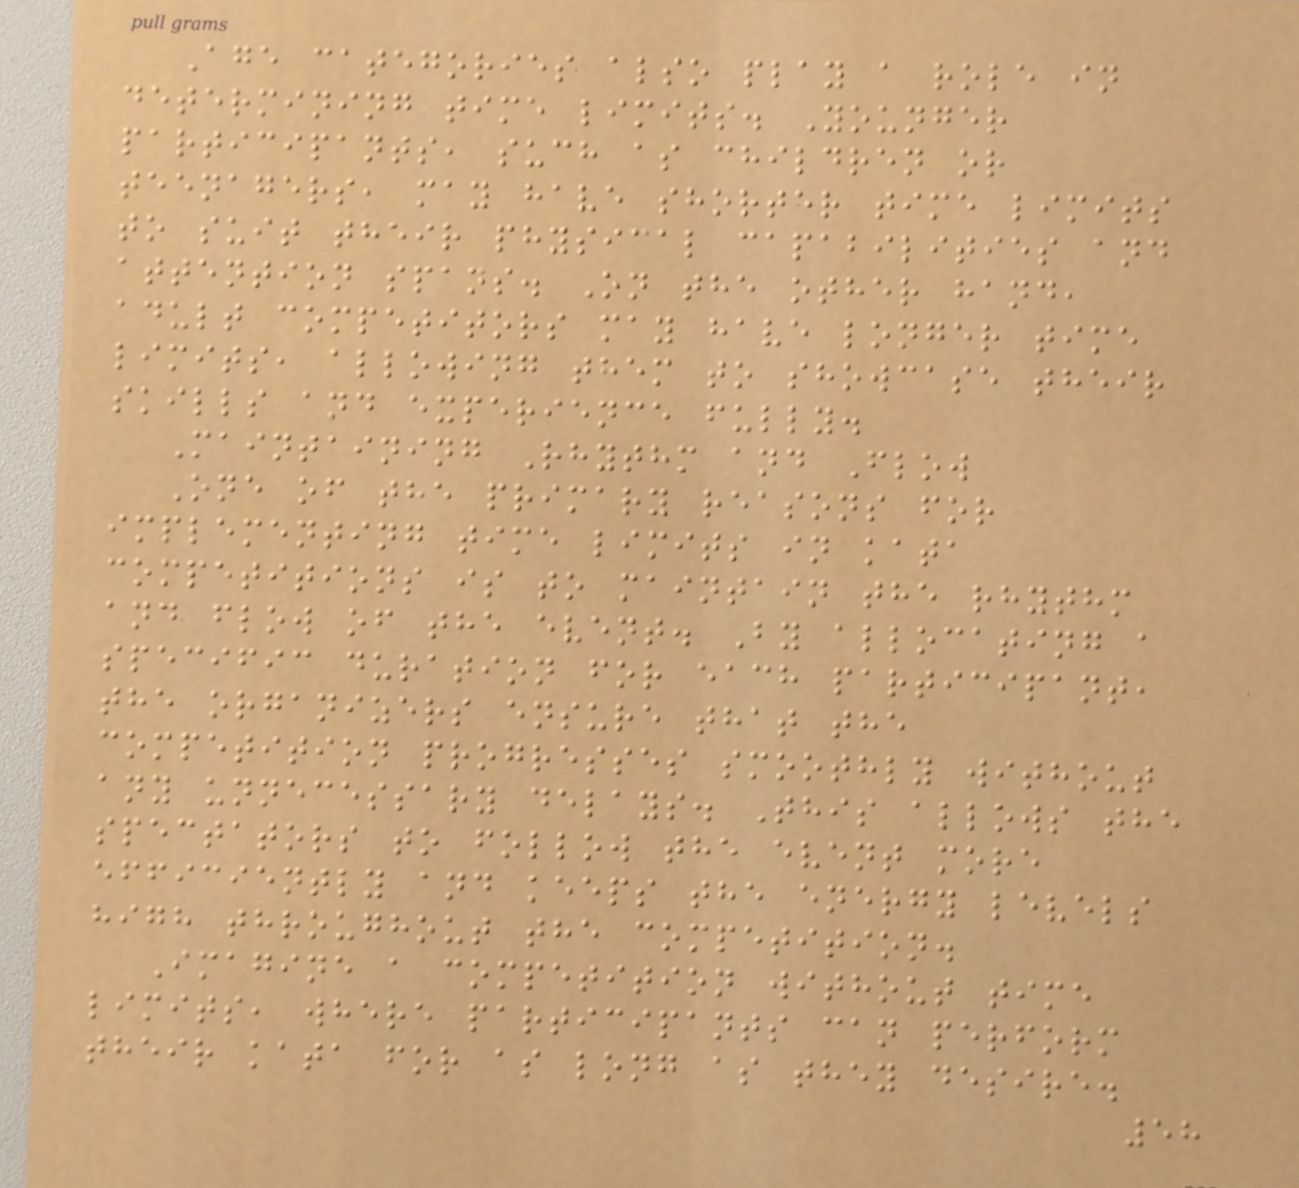Age categories also play a role in
determining time limits. Younger
participants, such as children or
teenagers, may have shorter time limits
to suit their physical capabilities and
attention spans. On the other hand,
adult competitors may have longer time
limits, allowing them to showcase their
skills and experience fully.
Maintaining Rhythm and Flow
One of the primary reasons for
implementing time limits in kata
competitions is to maintain the rhythm
and flow of the event. By allocating a
specific duration for each participant,
the organizers ensure that the
competition progresses smoothly without
any unnecessary delays. This allows the
spectators to follow the event more
efficiently and keeps the energy levels
high throughout the competition.
Imagine a competition without time
limits, where participants can perform
their kata for as long as they desire.
58
